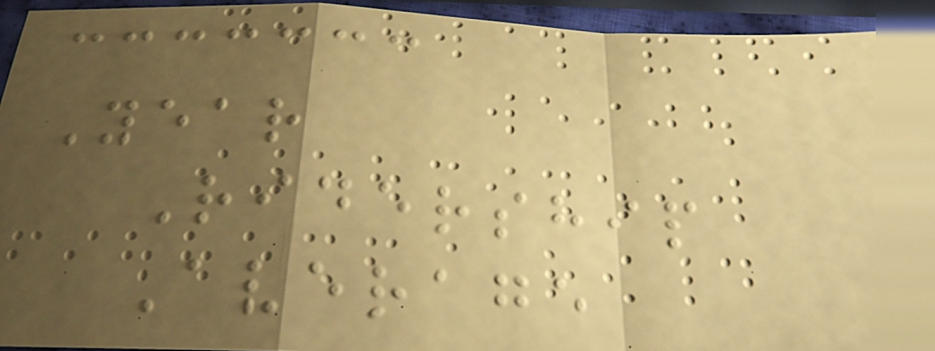Year
Ridership
Average
